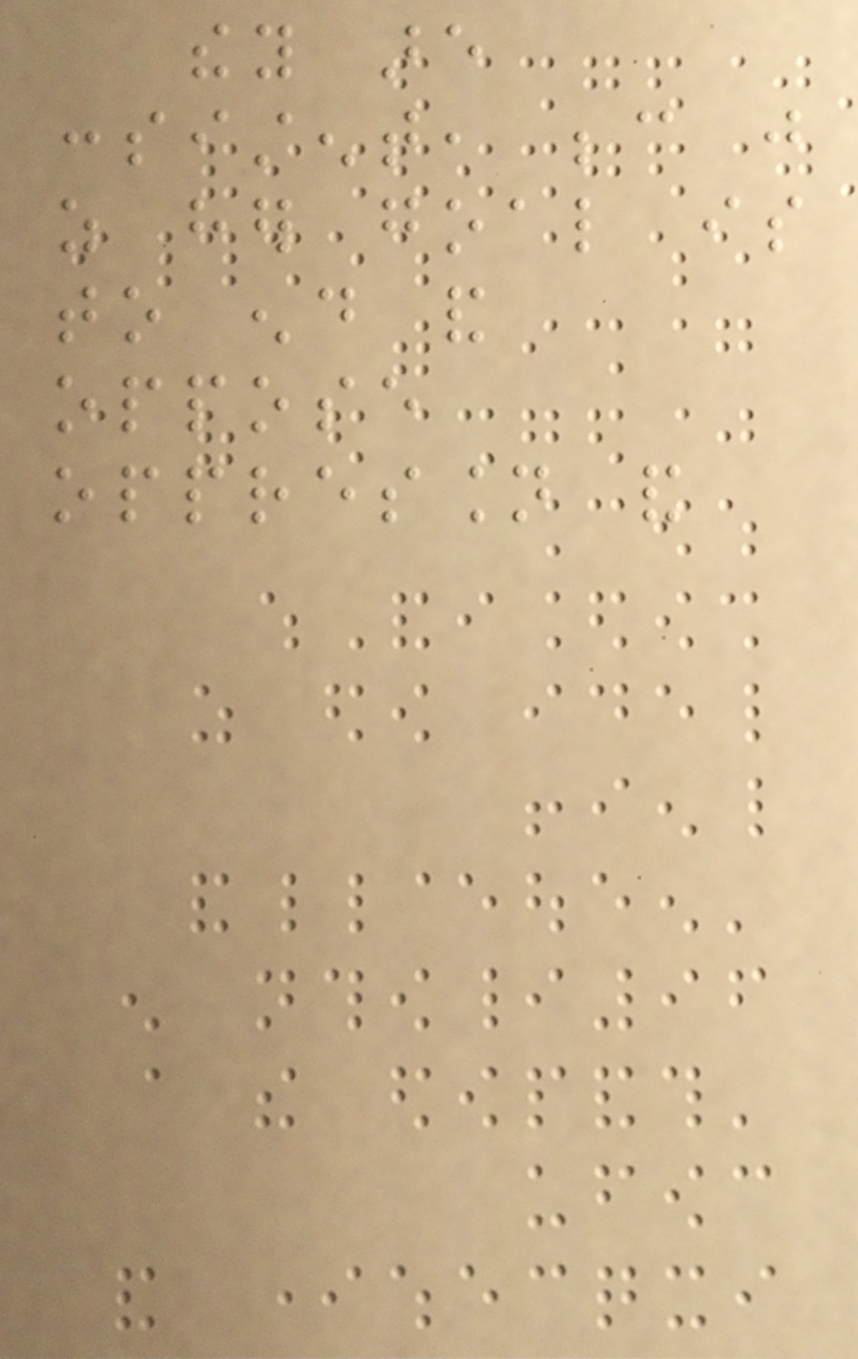they are
consistent, because just
as her goal is
to end and
oppose
oppression and
